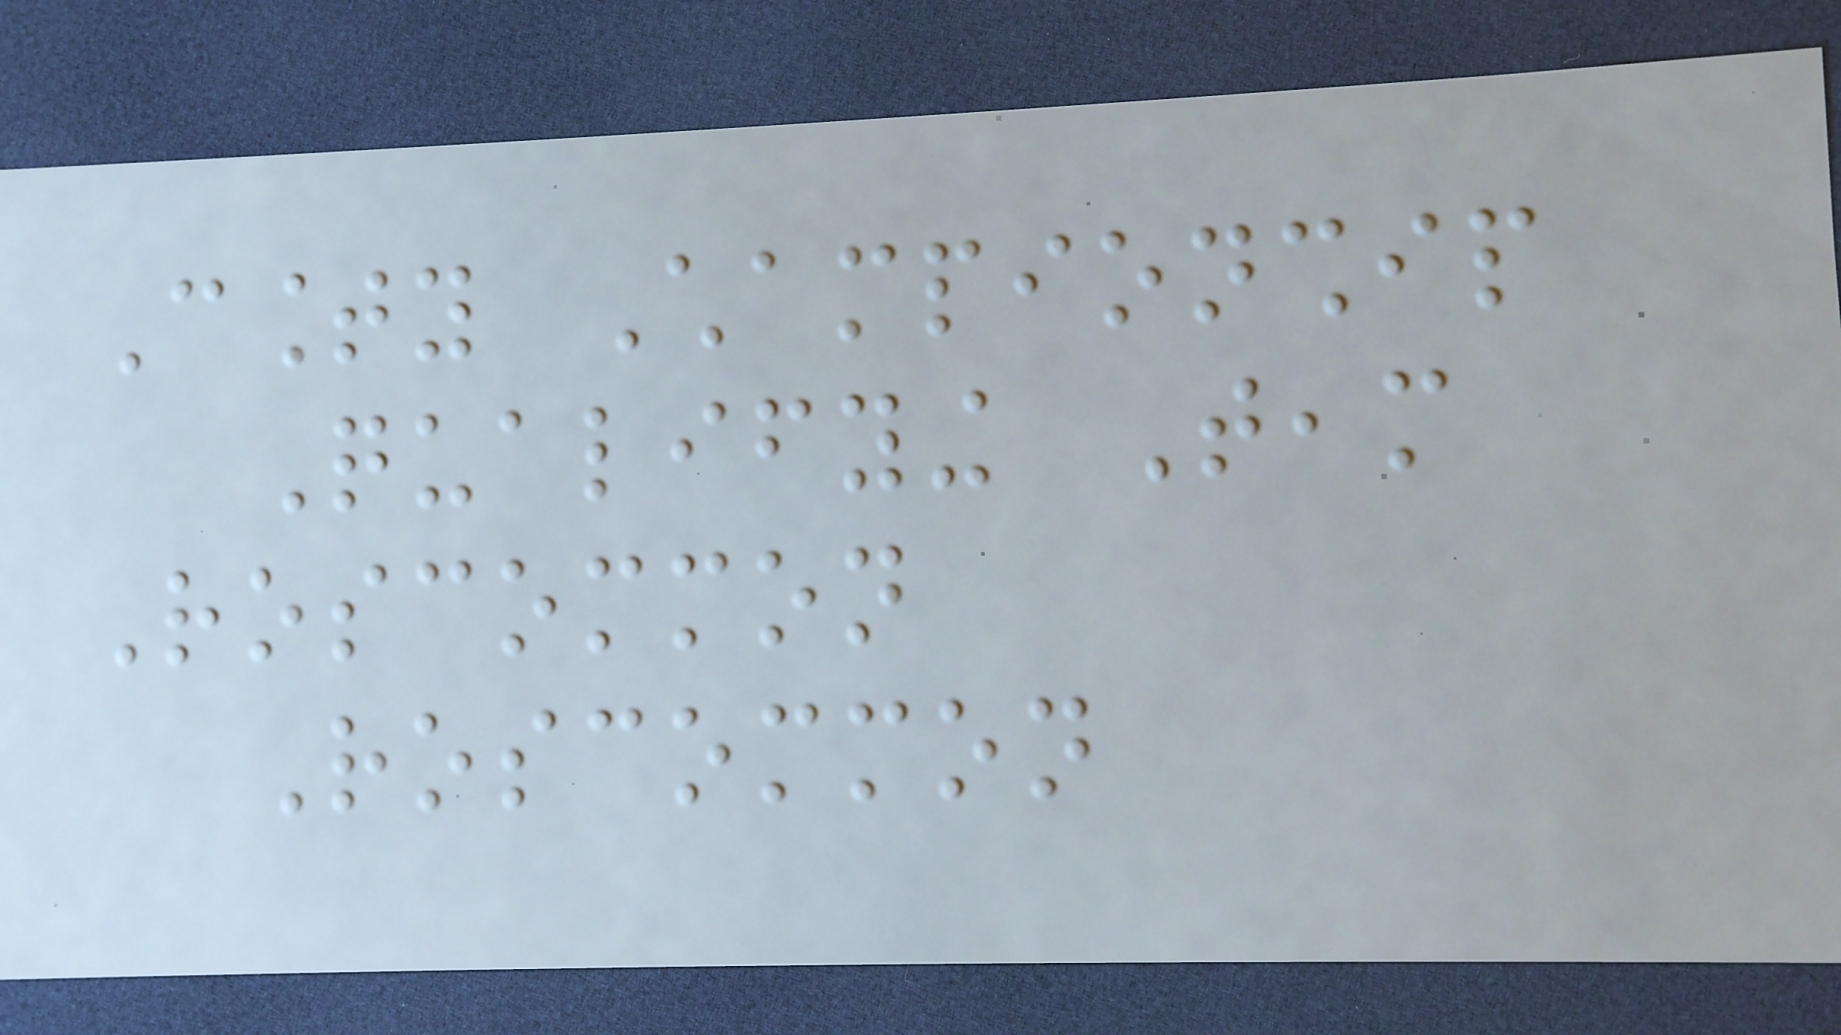County Championship
Qualifying Team
Roscommon
Roscommon
